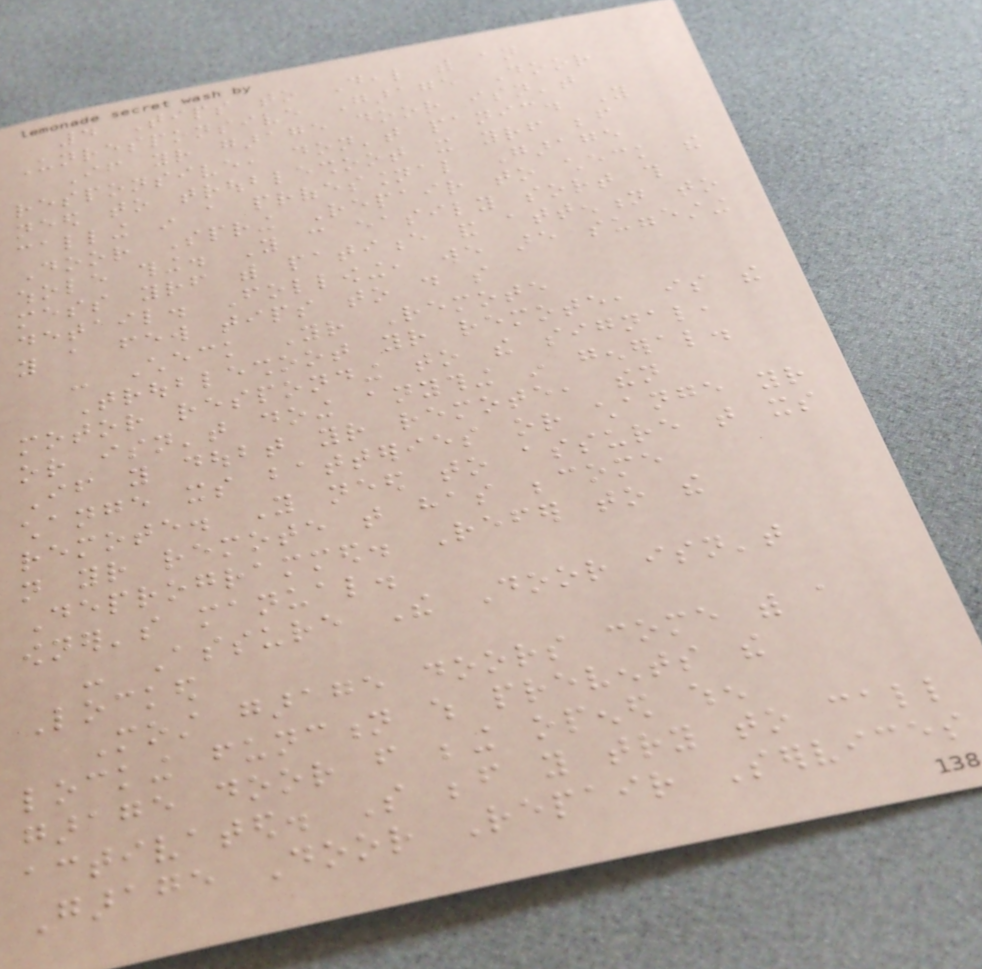4 Tips to Deal with an
Unresponsive Garage Door
If your garage door isn't
responsive, don't panic. You
need to troubleshoot it yourself before
calling in a professional Garage
Door Spring Repair to check the
whole thing. You can easily sort this
mess yourself with patience and attention to
detail. Following, we are suggesting
you a few tips to do so
- Check Your Remote
Troubleshoot your remote, is the
motor responding to the signal,
or isn't doing anything in general.
If you doubt your remote, then
change its batteries or change your
remote. You need to assure that its
not your remote that has become
Deprogrammed. Refer to the
owner's manual.
- Assure The Door isn't
Locked
Most garage doors come with a
locking function which prevents the
garage door from being opened when
activated. So before you try to call
Garage Door Repair Services
